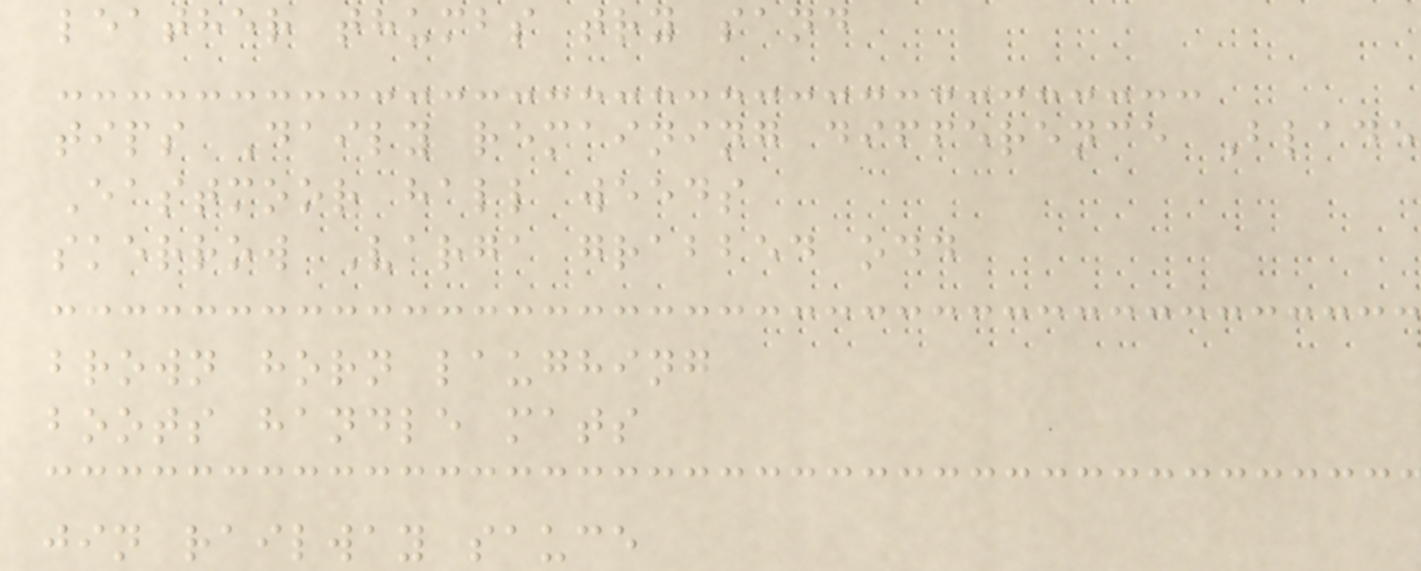leather thumbs try sand
tips Daily remaining difference Blade
Eastmoor hall weeds
skerrow Varga grabbed odd
brown horn laughing
boots handle mats
jin railway sauce
